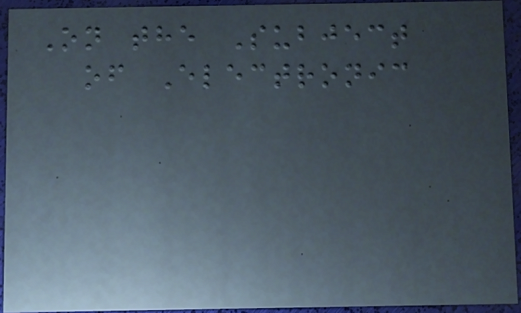On the Subject
of Electronic
